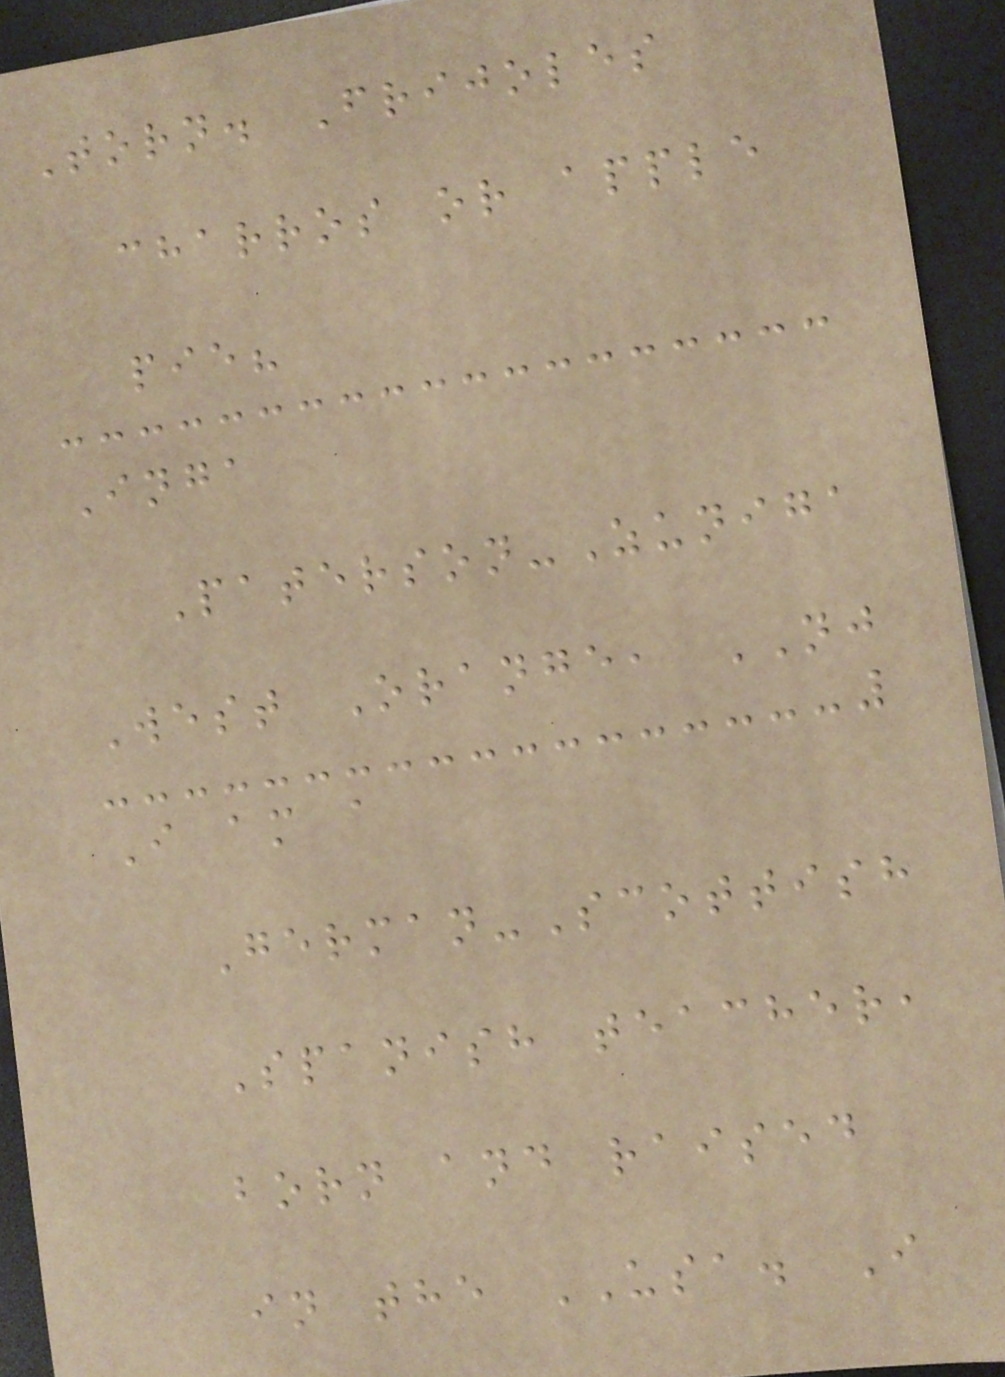Torn. Frijoles
charros or apple
pie?
Inga
Paterson-Zuniga
West Orange, NJ
I am a
German-Scottish
Spanish teacher,
born and raised
in the USA. I
